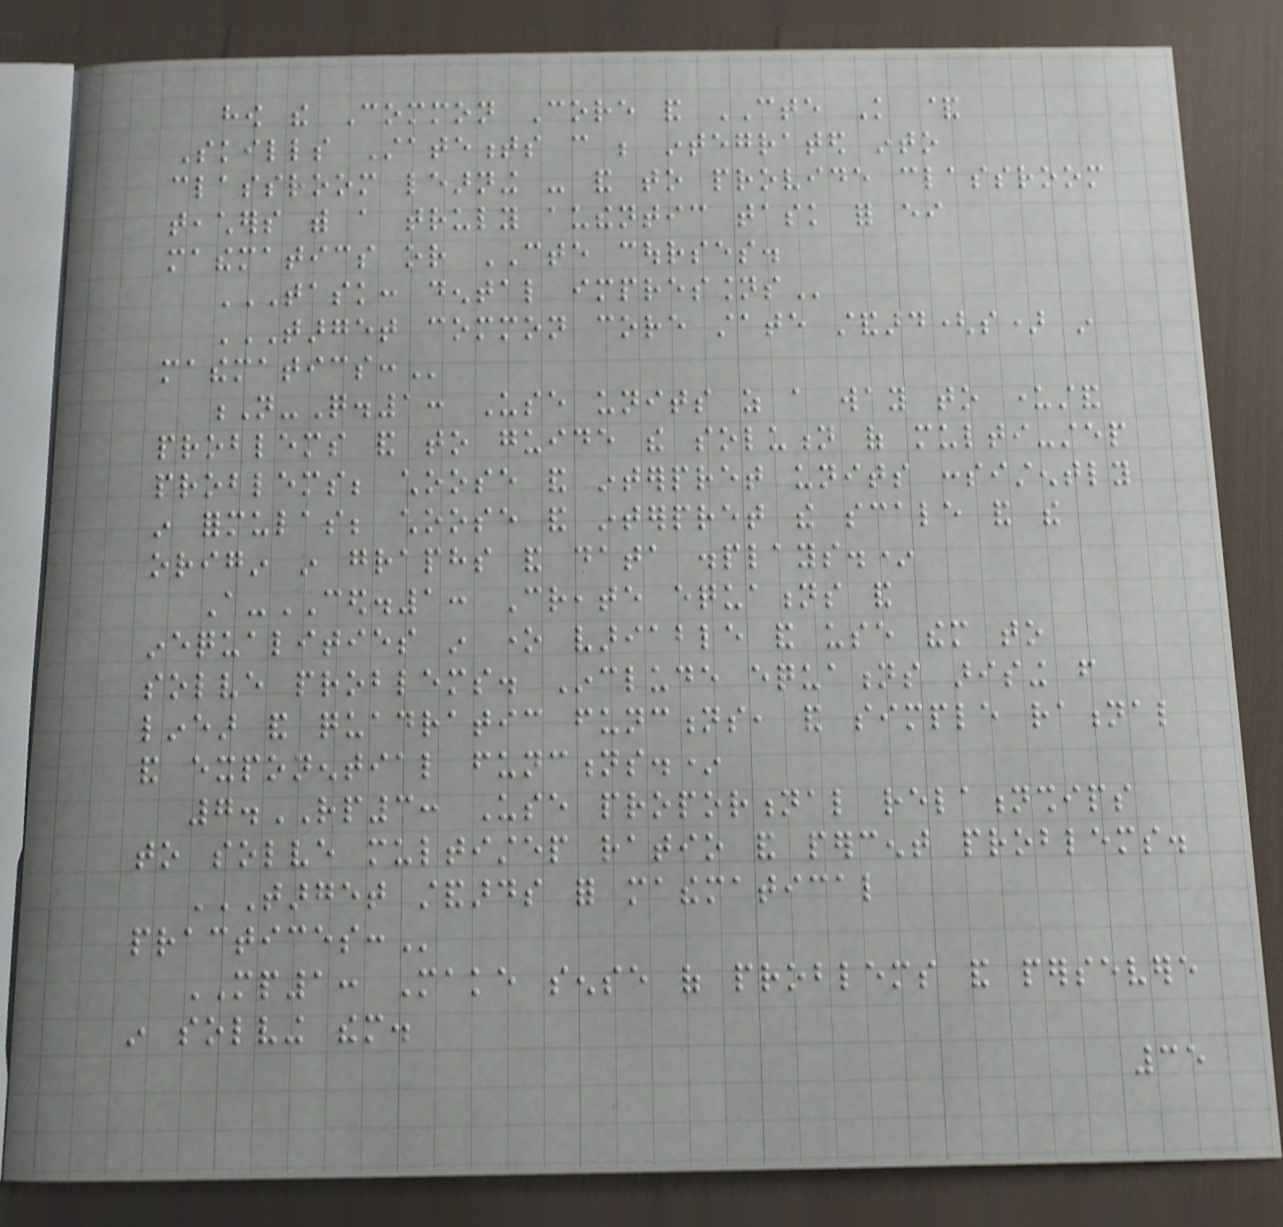how the Common Core and CTE Knowledge &
Skills Statements can be integrated into
classroom learning - and to provide classroom
teachers with a truly authentic task for either
mathematics or CTE courses.
TASK: DENTAL IMPRESSIONS
TARGET COMMON CORE STATE STANDARD(S) IN
MATHEMATICS:
N-Q.1: Use units as a way to understand
problems and to guide the solution of multi-step
problems; choose and interpret units consistently
in formulas; choose and interpret the scale and the
origin in graphs and data displays.*
A-CED.1: Create equations and
inequalities in one variable and use them to
solve problems. Include equations arising from
linear and quadratic functions, and simple rational
and exponential functions.*
7.RP3: Use proportional relationships
to solve multistep ratio and percent problems.
TARGET STANDARDS FOR MATHEMATICAL
PRACTICES:
MP1: Make sense of problems and persevere
in solving them.
35
